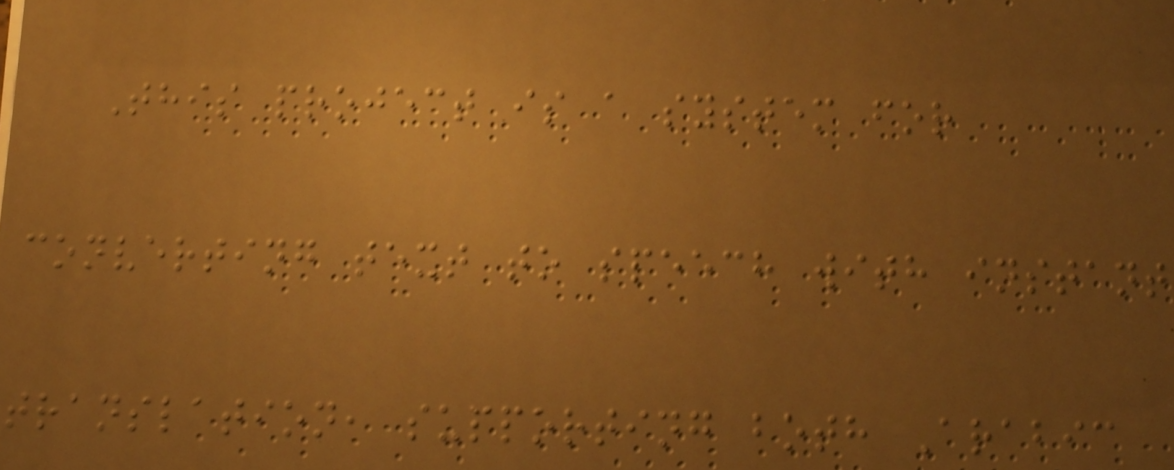This project is a system for
converting text to speech with instant
translation, supporting both Arabic
